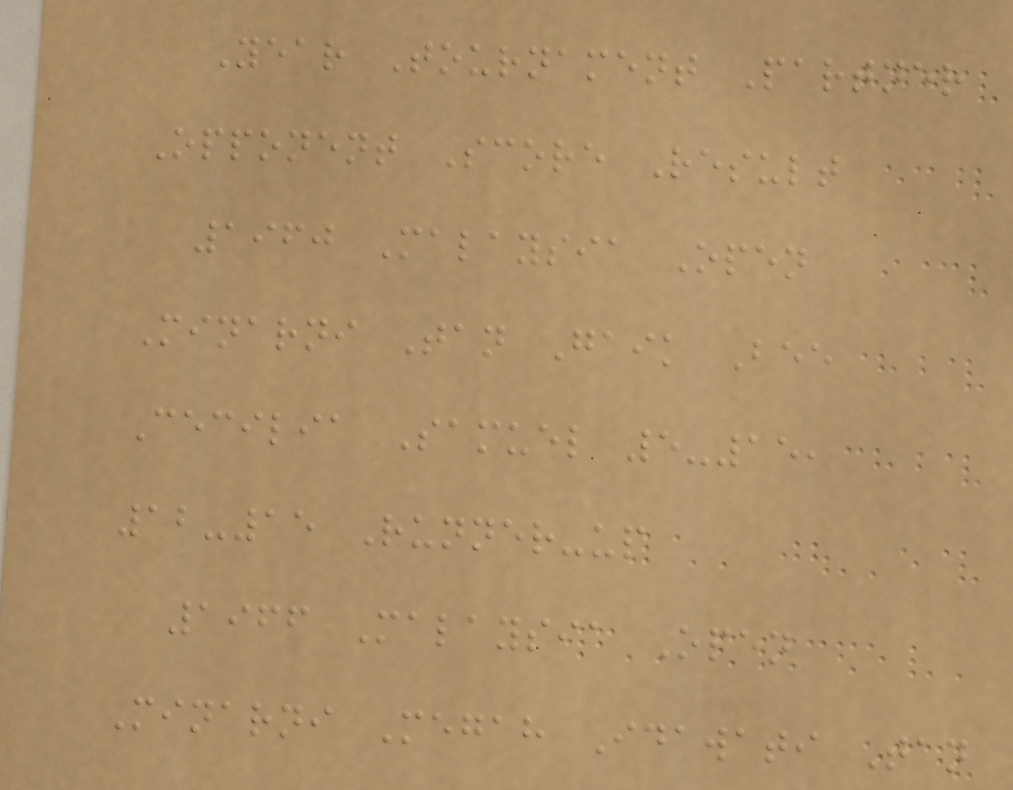Year Tournament Partner
Opponent Score Result
1960 Malaysia Open
Minarni Tan Gaik Bee
Cecilia Samuel 5-15,
12-15 Runner-up
1966 Malaysia Open
Minarni Megah Idawati Tan
